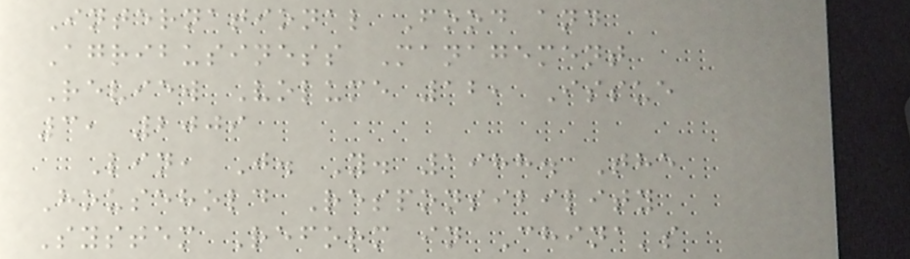International Food and
Agribusiness Management
Review Volume 12, Issue
3, 2009
Lin, J. Y. 1988. The
Household Responsibility
System Reform in China's
